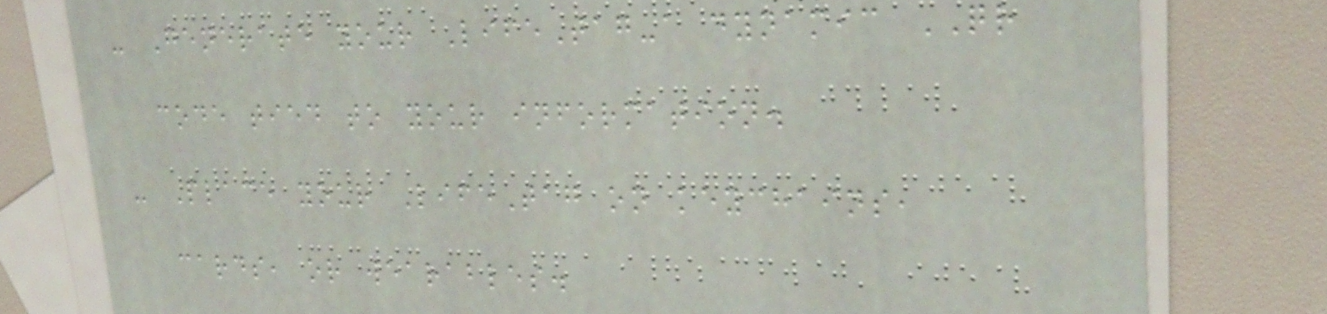- Generate your LifeTag-a dynamic QR
code tied to your information.
- Place your LifeTag on keychains,
cards, or wearables.
